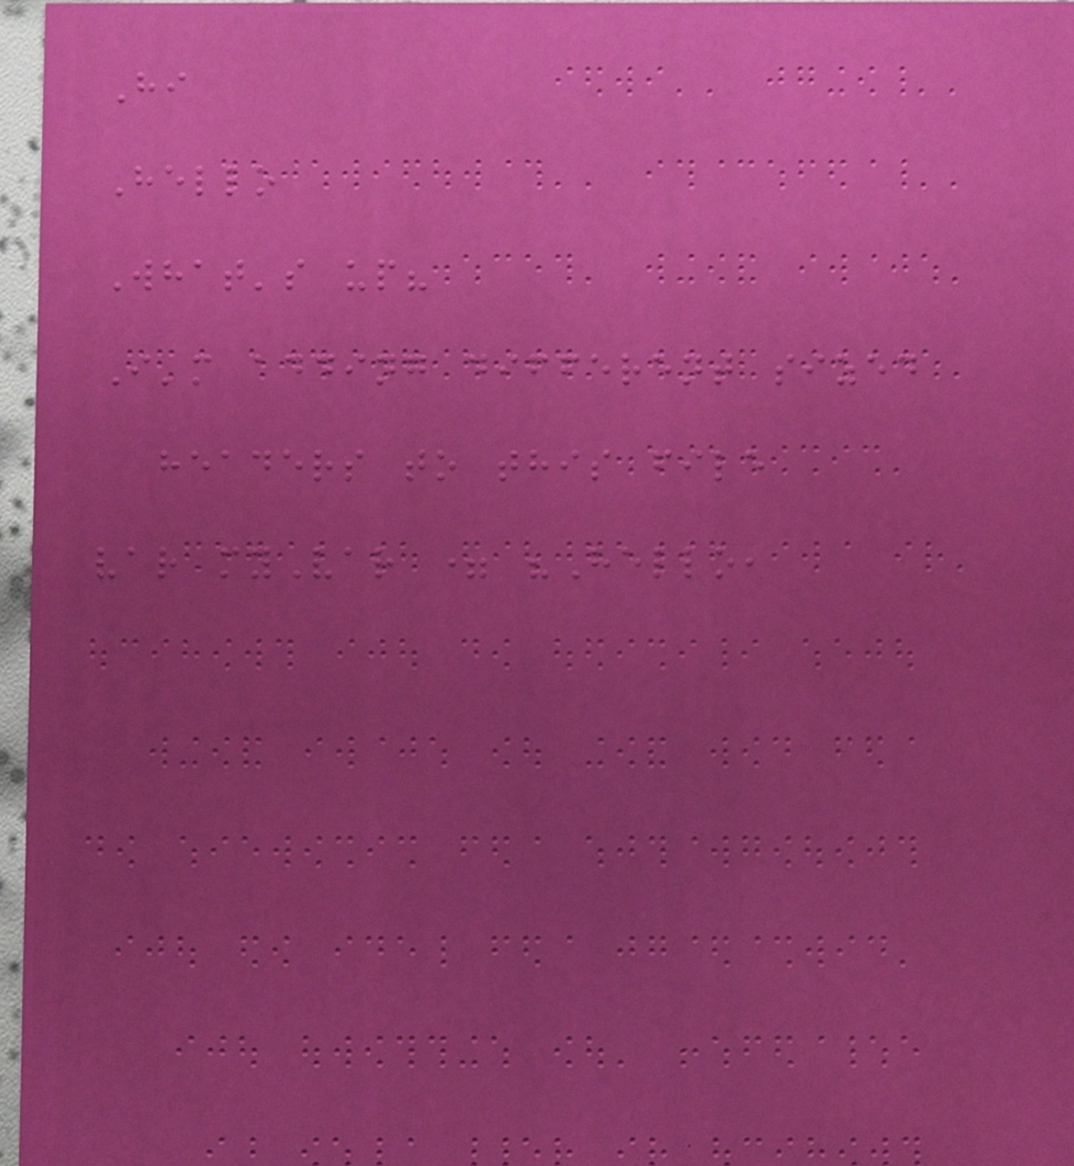Hi
Hello
What's up?
I'm adding different sized
headers to this file
var myVar = "Hello,
